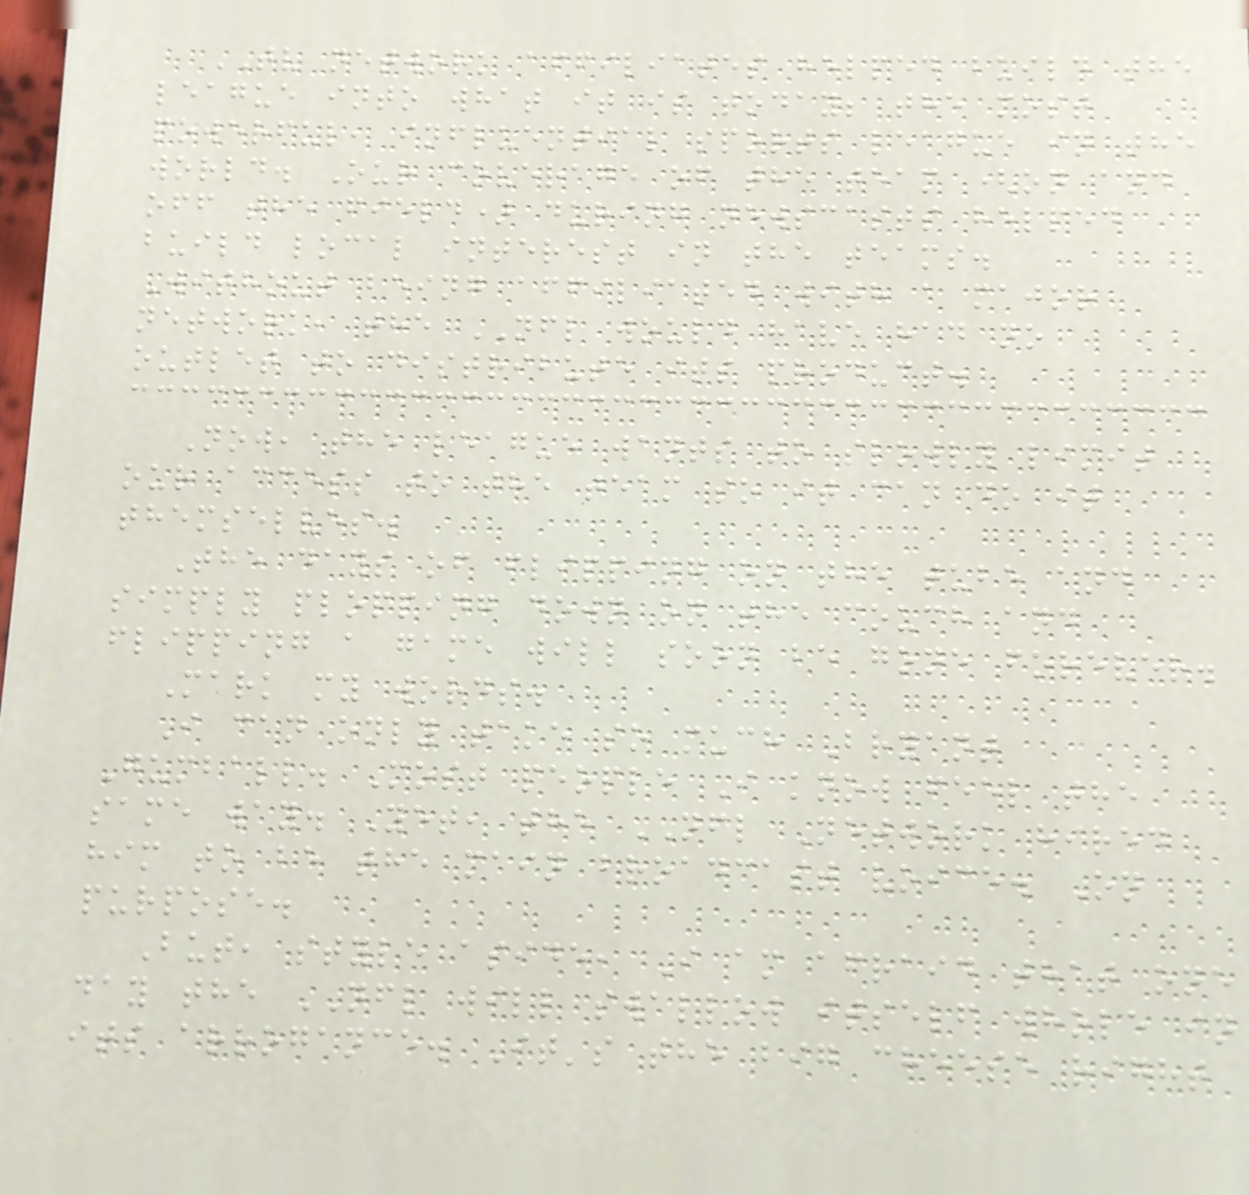TV network affiliates helped build the
league into what it is today; the most
powerful, influential sports league in the
world. Our coverage of the team (on and
off the field) during newscasts helped
build local interest in the teams.
Without being affiliated with a major
network, the NFL would have had no
outlet to distribute its product.
Now, the league wants to slowly limit
our access to the team so it can do it
themselves.
The days of flipping on the tube and
simply plopping down on the couch and
flipping a game will soon be gone forever.
Mark my words.
I can only take so much Bryant
Gumball. Most people I know feel the
same way. Yet, the NFL Network hired
him to be the main broadcast voice. On
purpose.
But, style aside, I am afraid that one
day the NFL will swallow itself whole in
its arrogance. It's the big cheese right
